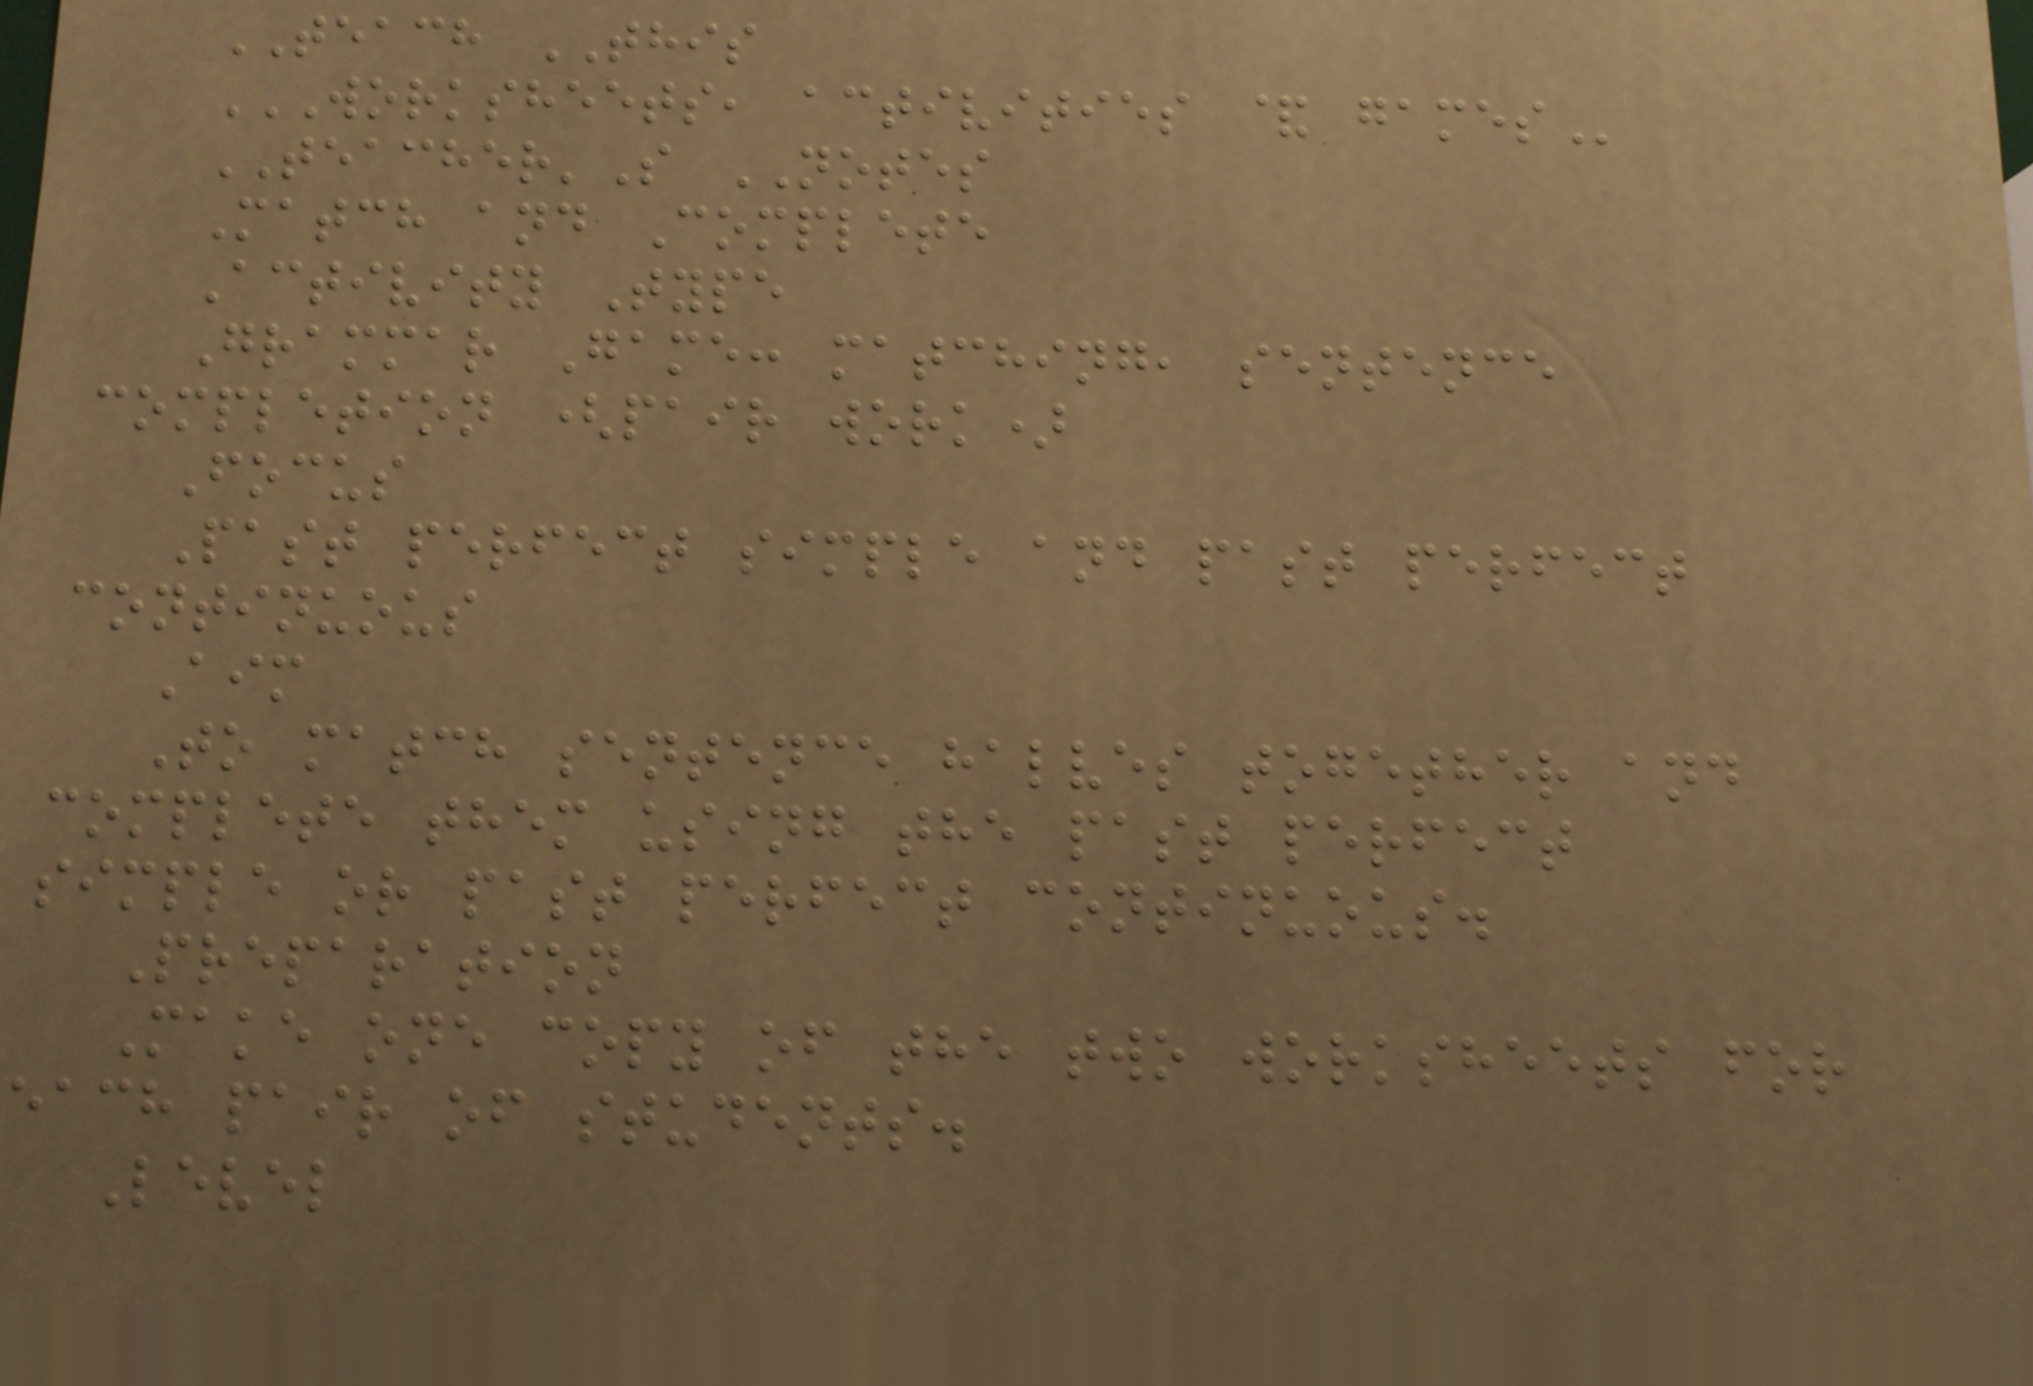TEACH THIS
WORKSHEETS, ACTIVITIES & GAMES
TEACHER'S NOTES
Match and Complete
Activity Type
Grammar Game: matching, sentence
completion (pair work)
Focus
Past perfect simple and past perfect
continuous
Aim
To match sentence halves together and
complete them using the past perfect
simple or past perfect continuous.
Preparation
Make one copy of the two worksheets for
each pair of students.
Level
